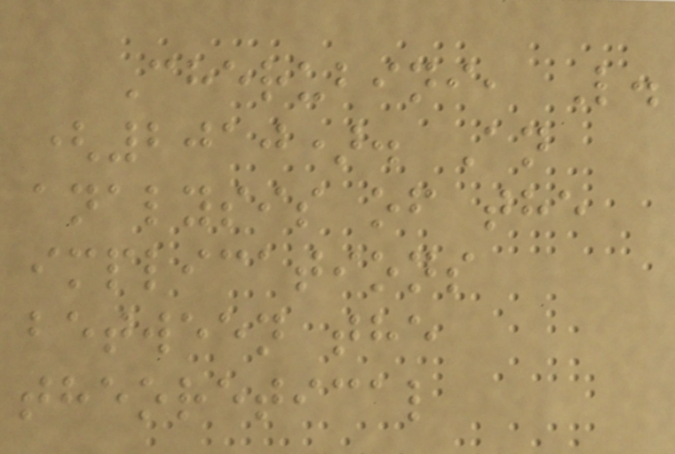Cherubini, L.
(2010). An
analysis of the
implications
between the
theoretical
